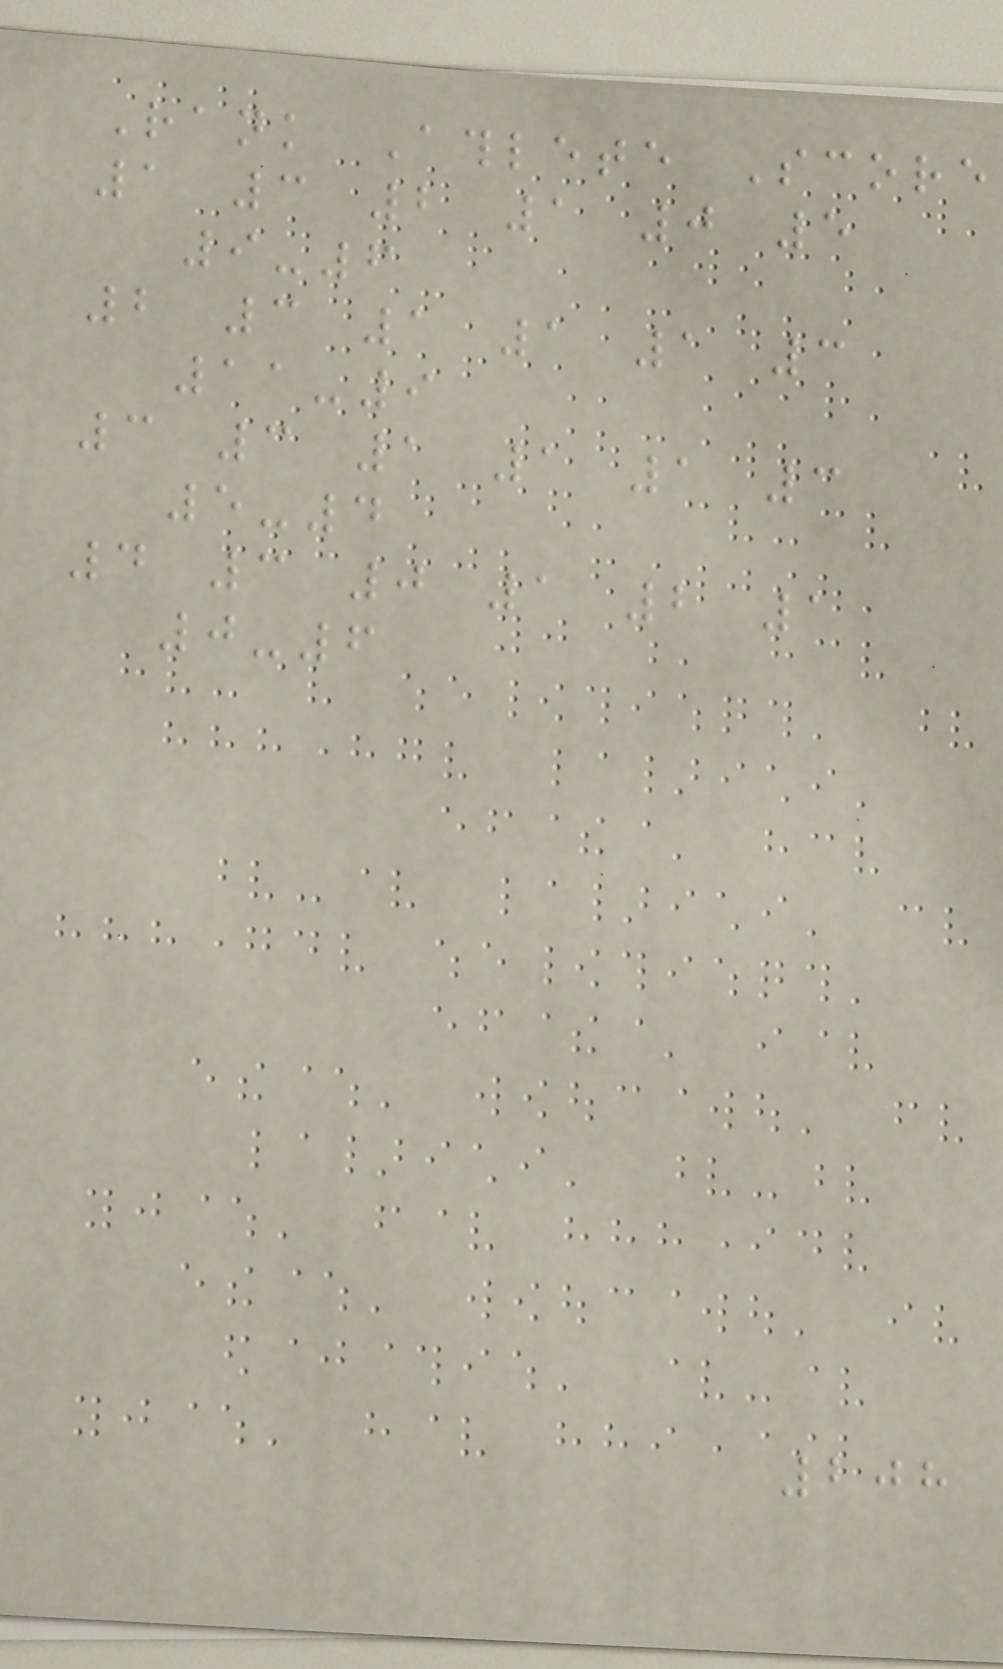Rank Athlete Score
1 3 2 1 0 5
9-6
2 3 1 1 1 3
11-9
3 3 1 1 1 3
5-4
4 3 0 1 2 1
0-6
208
